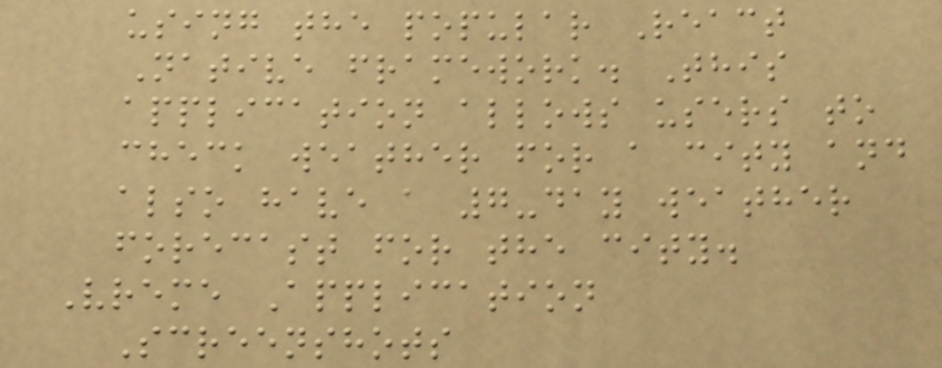using the popular React
Native framework. This
application allows users to
check weather for a city and
also have a 7-day weather
forecast for the city.
Vreme Application
Screenshots
